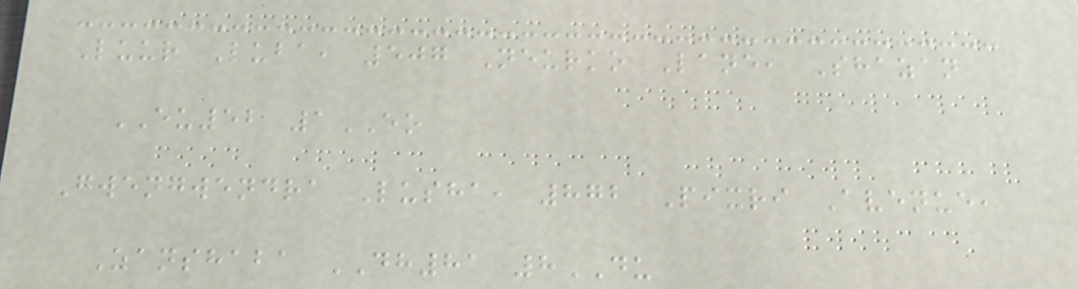Luur Luba, 507 Neurko Lane, Shazan
EU52 1EO
Gwengwendra Lusha, 872 Pixri Avenue,
Zanshaba DH81 8DU
